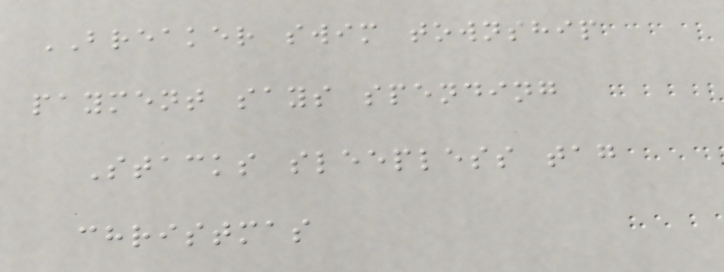BREAKER swim township
payment says spending
Stacks sleepless tag
christmas
